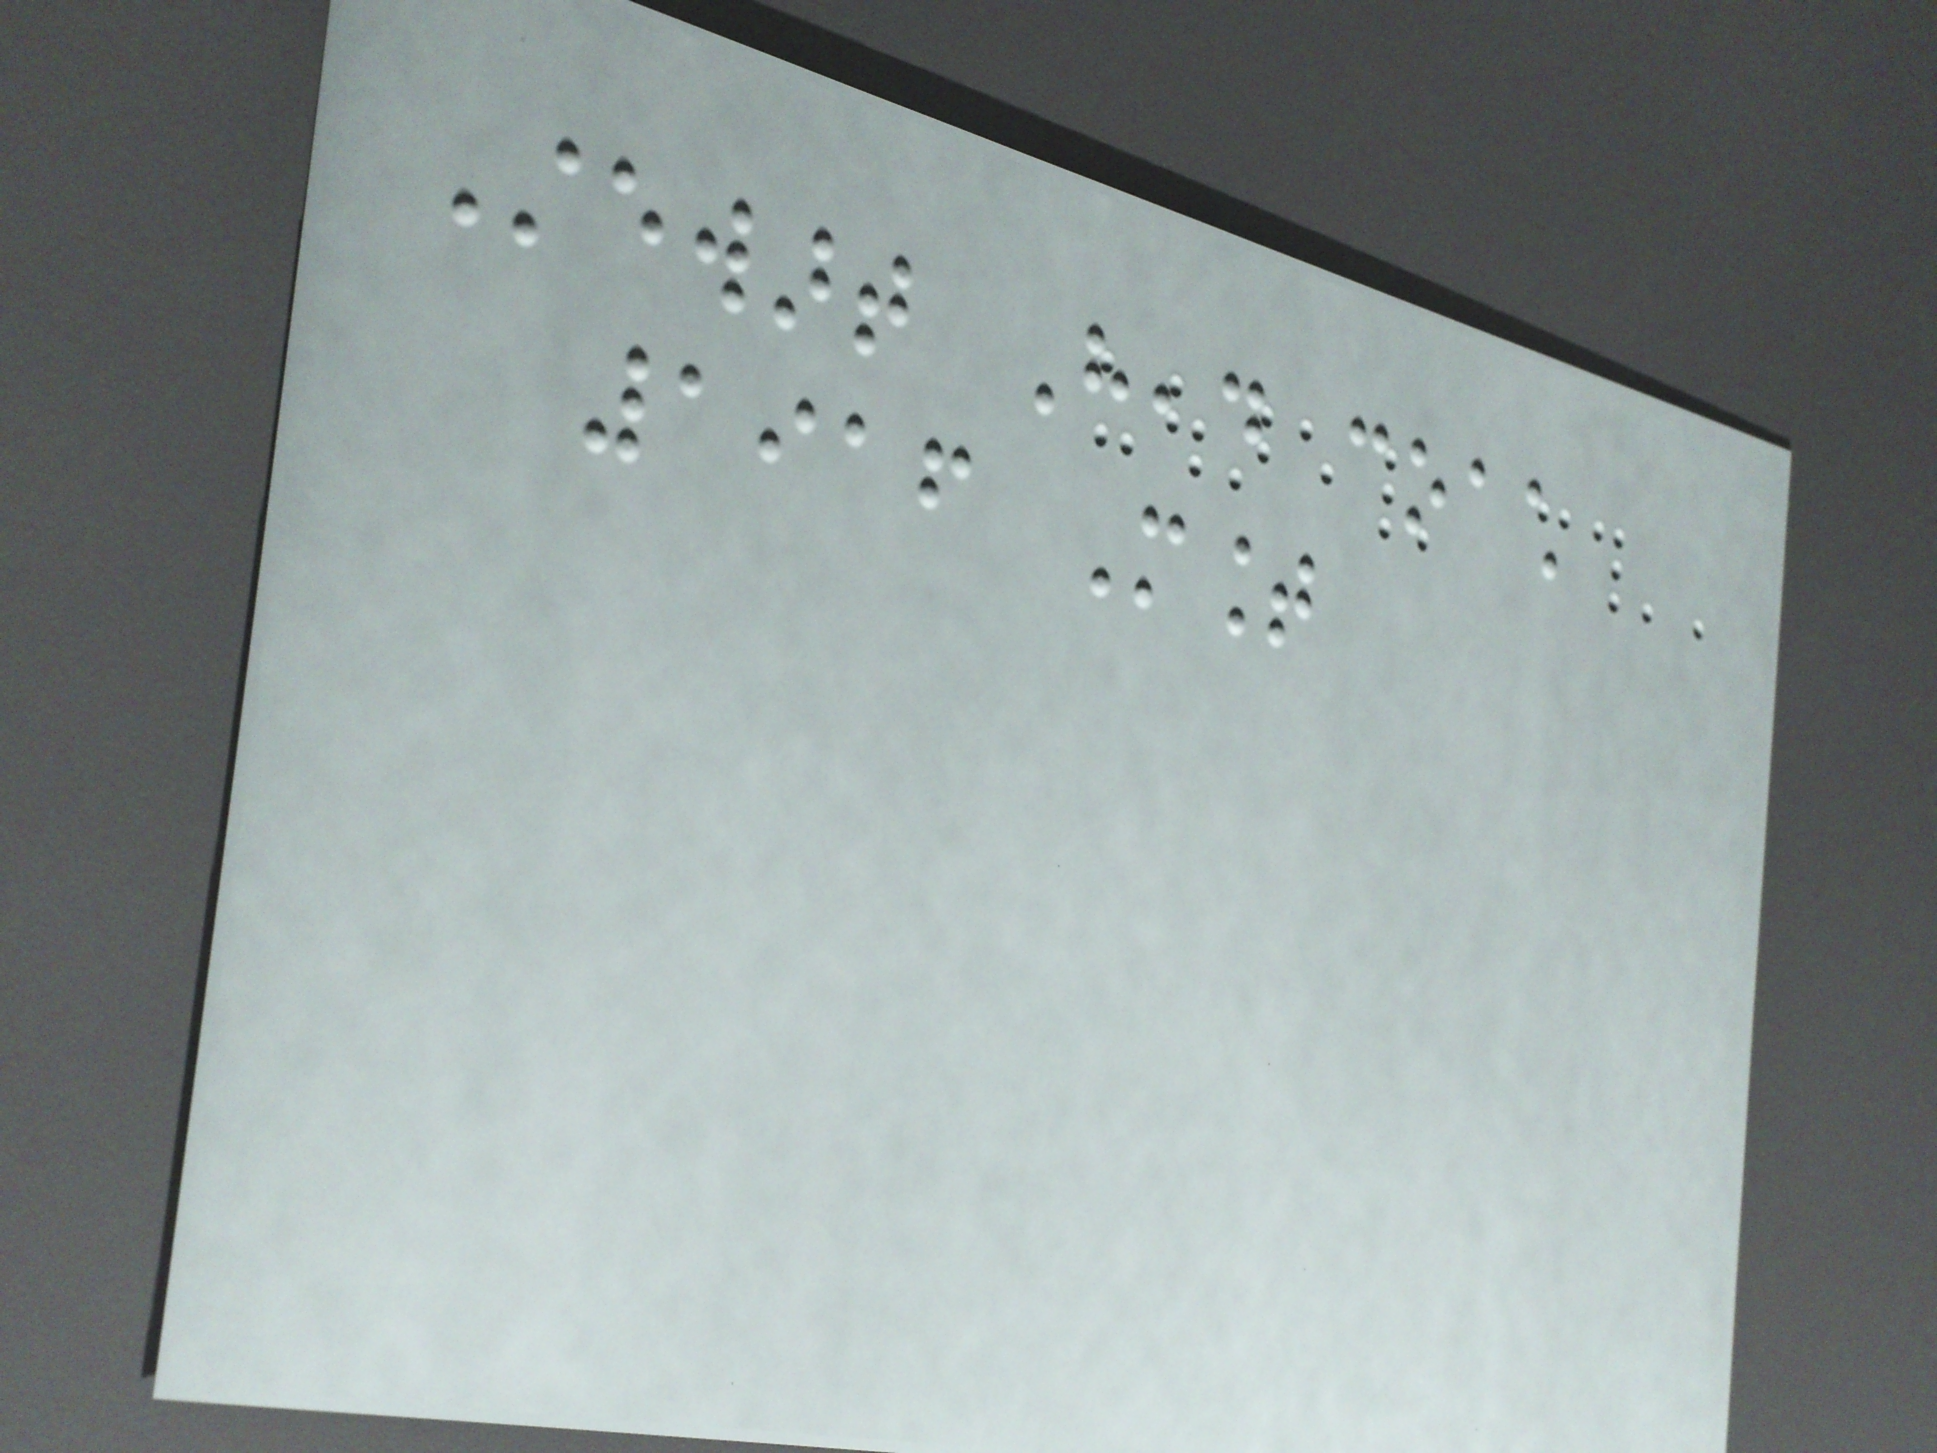Stewart Head coach
1916 Mount
